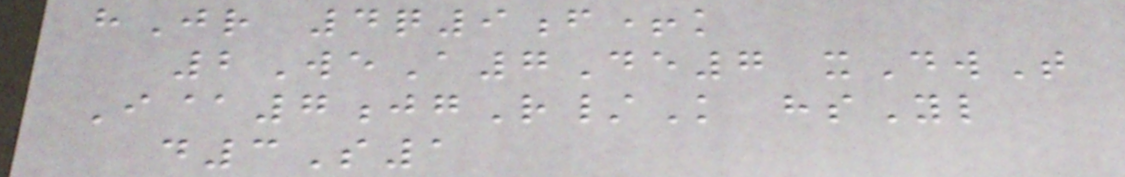hJr 4q9f+k
2WeA7De7 xDwT
I@7jgR/K hsYl
d3S1
